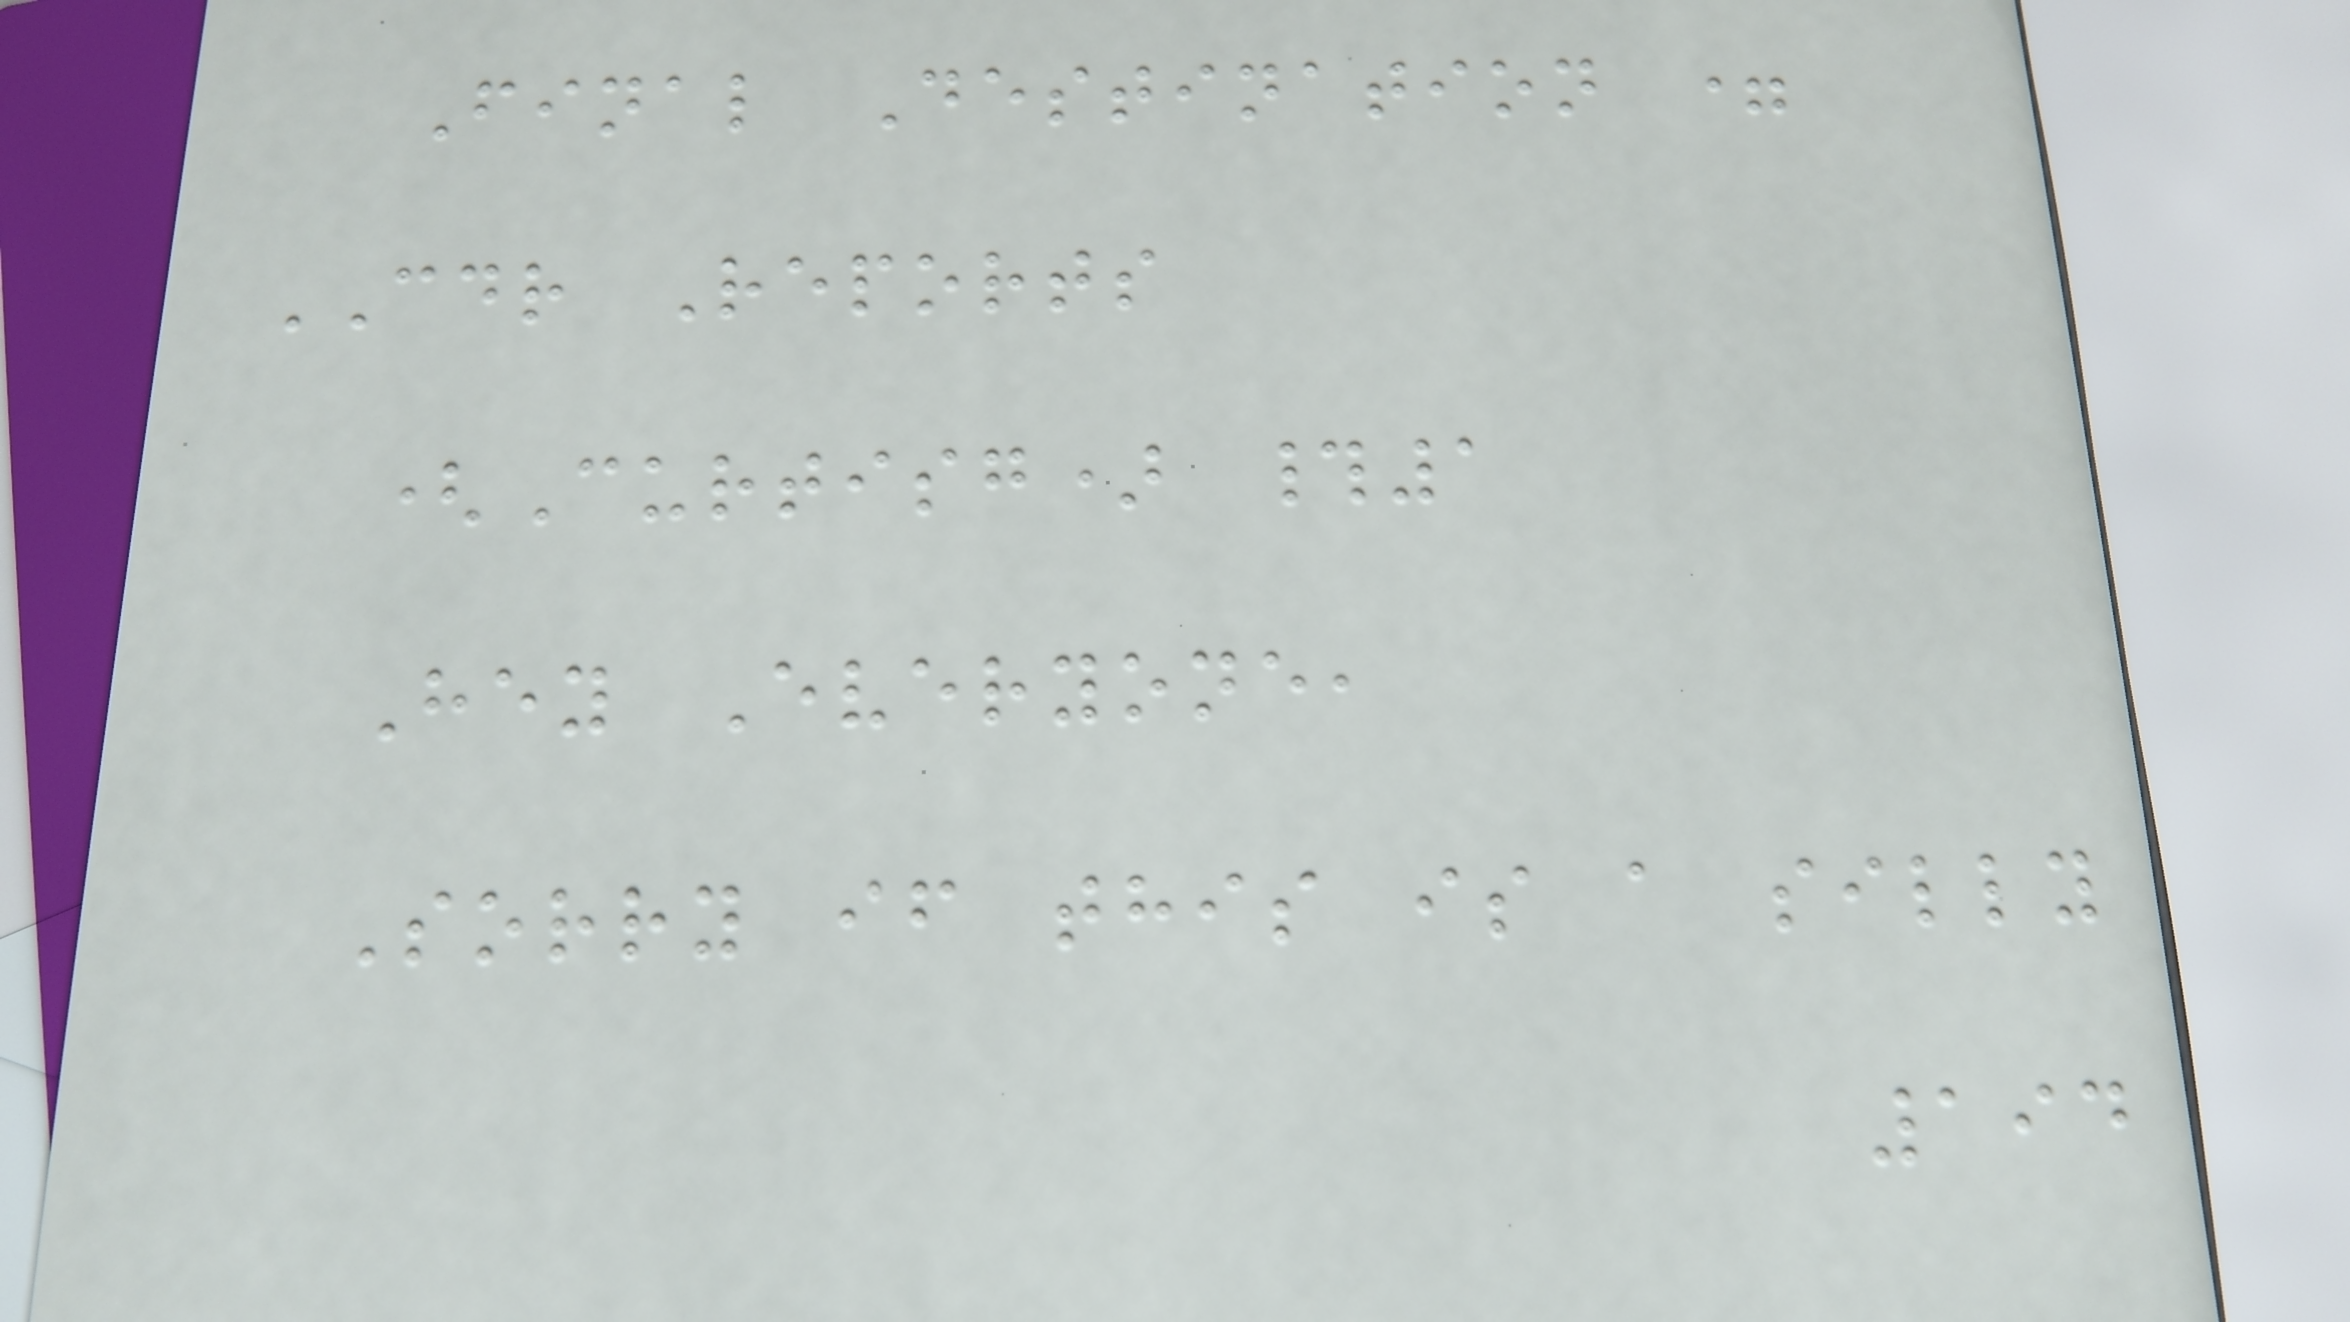Final Destination =
CDR Reports
(Curtisg) #1
Hey Everyone,
Sorry if this is a silly
194
